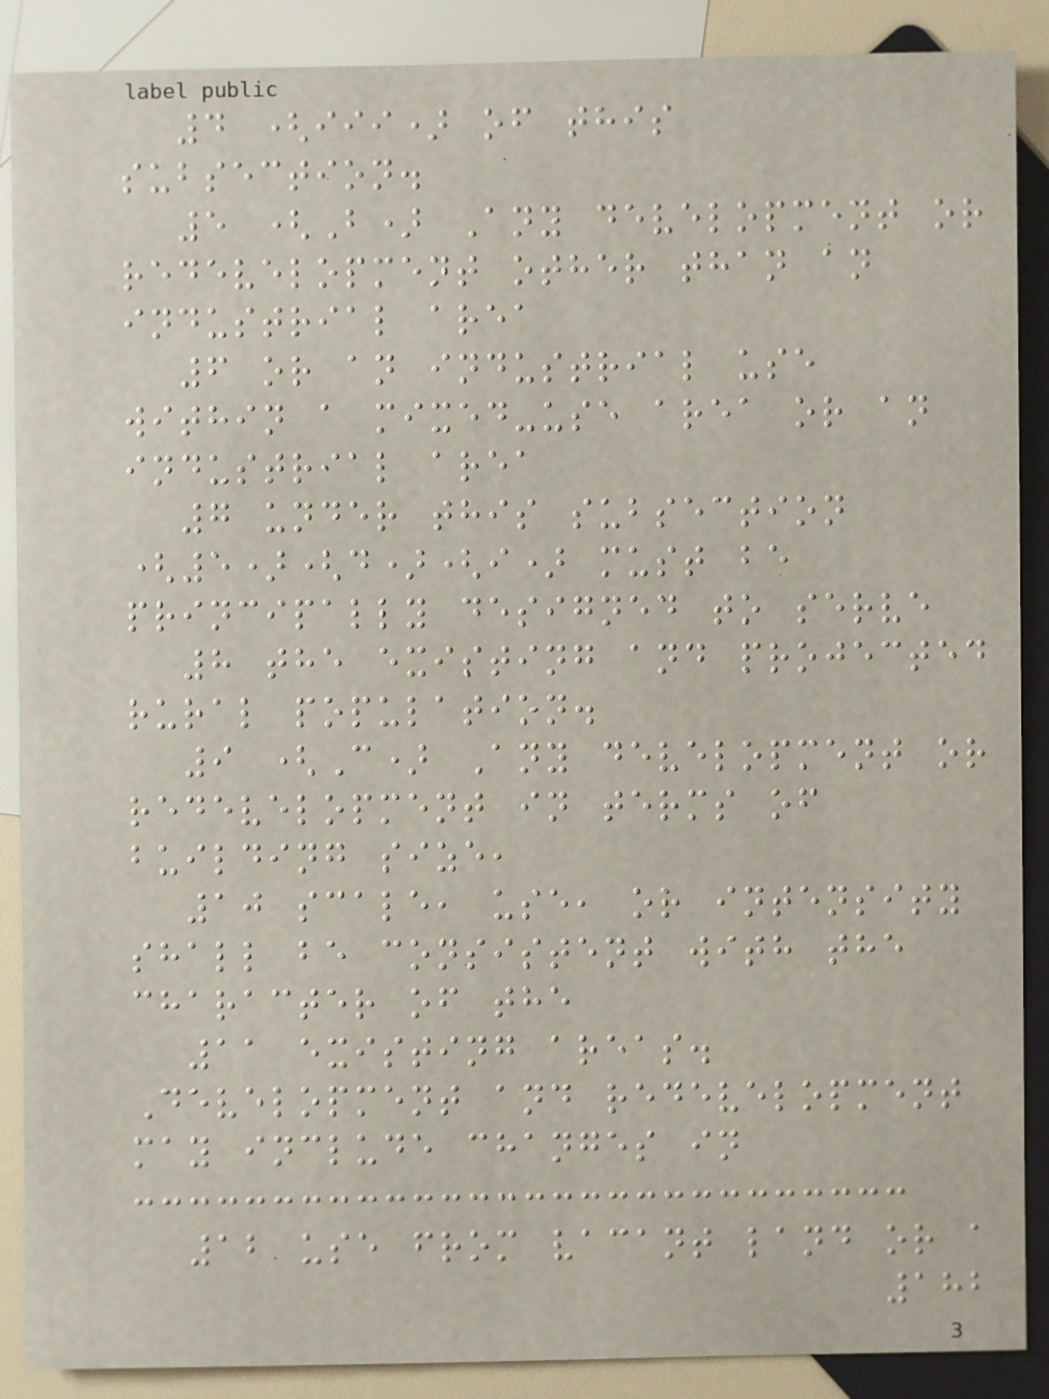4 (iii) of this
subsection.
5 (B) Any development or
redevelopment other than an
industrial area
6 or an industrial use
within a mixed-use area or an
industrial area
7 under this subsection
(5)(d)(i) must be
principally designed to serve
8 the existing and projected
rural population.
9 (C) Any development or
redevelopment in terms of
building size,
10 scale, use, or intensity
shall be consistent with the
character of the
11 existing areas.
Development and redevelopment
may include changes in
12 use from vacant land or a
182
